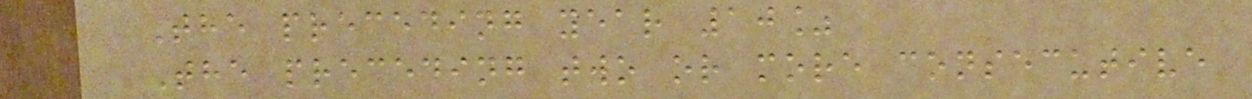The preceding year 10%
The preceding two or more consecutive
